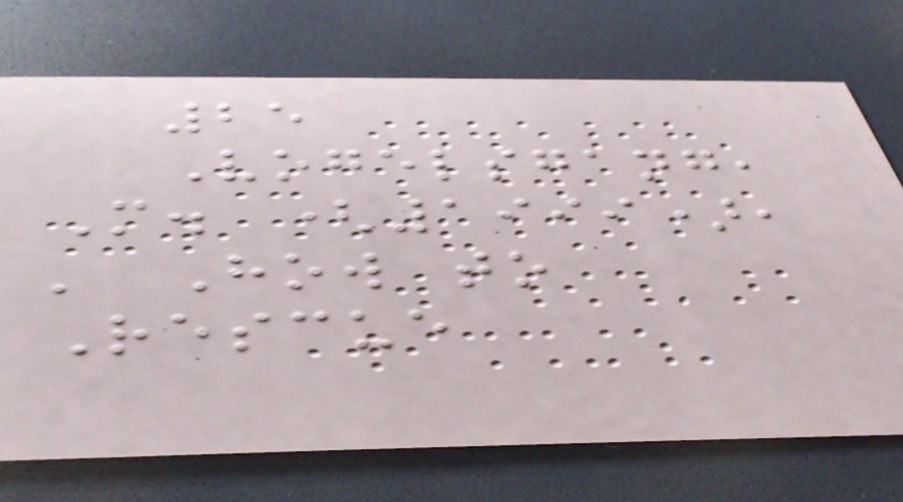25
Vogelsgang,
M. (1999),
' How to
Rescue
